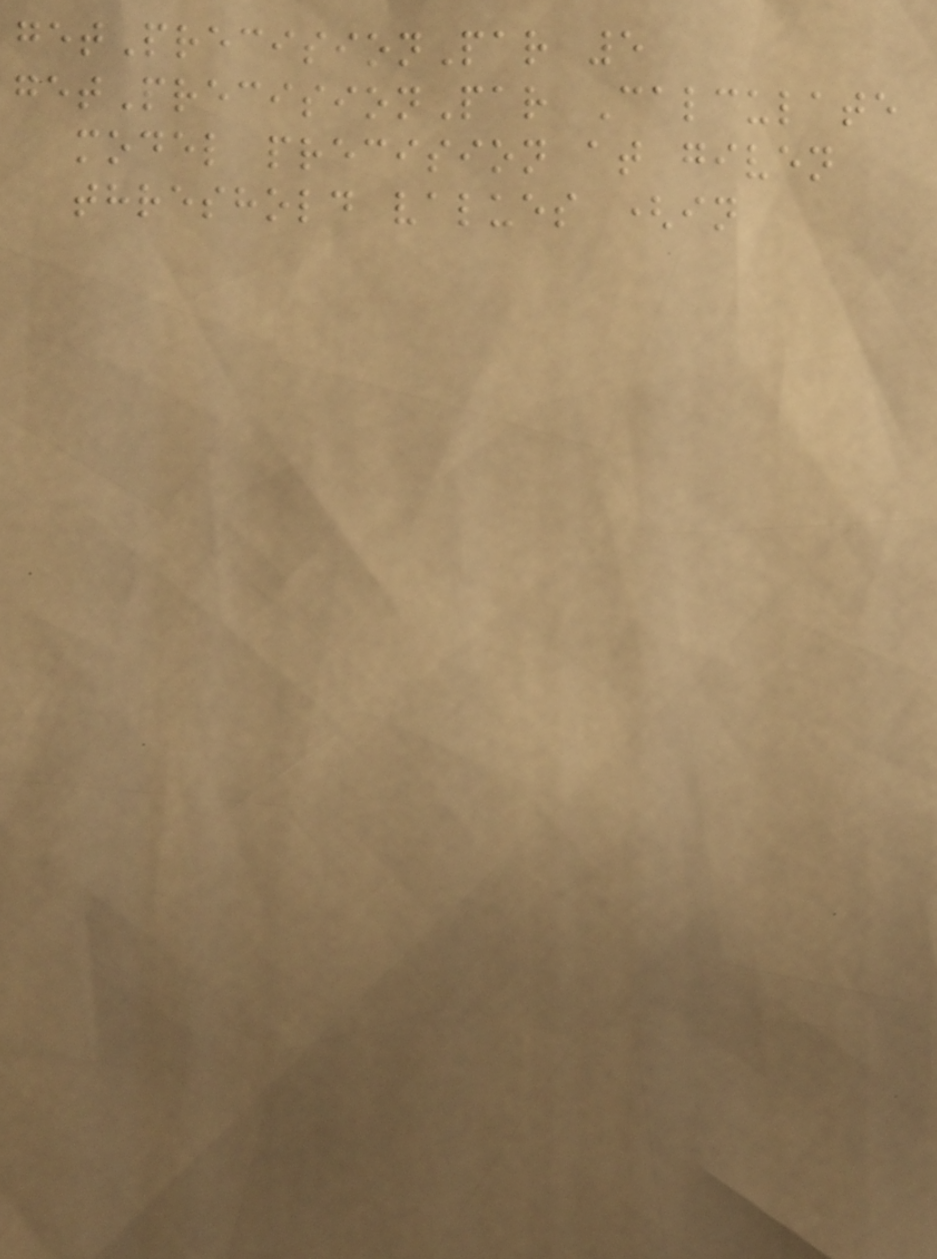getPrecisionPar 5
getPrecisionPar Calculate
model precision at given
threshold values (in
